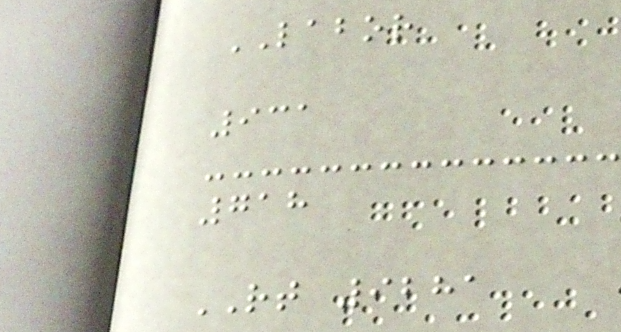LABOR
931
718
RT 9281
